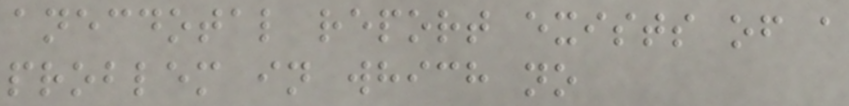anecdotal report exists of a
problem in which no
